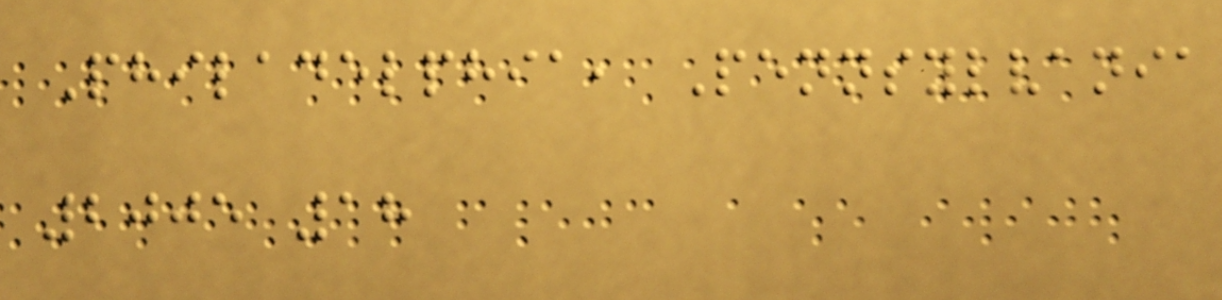Philadelphia, Pennsylvania
2005 18
